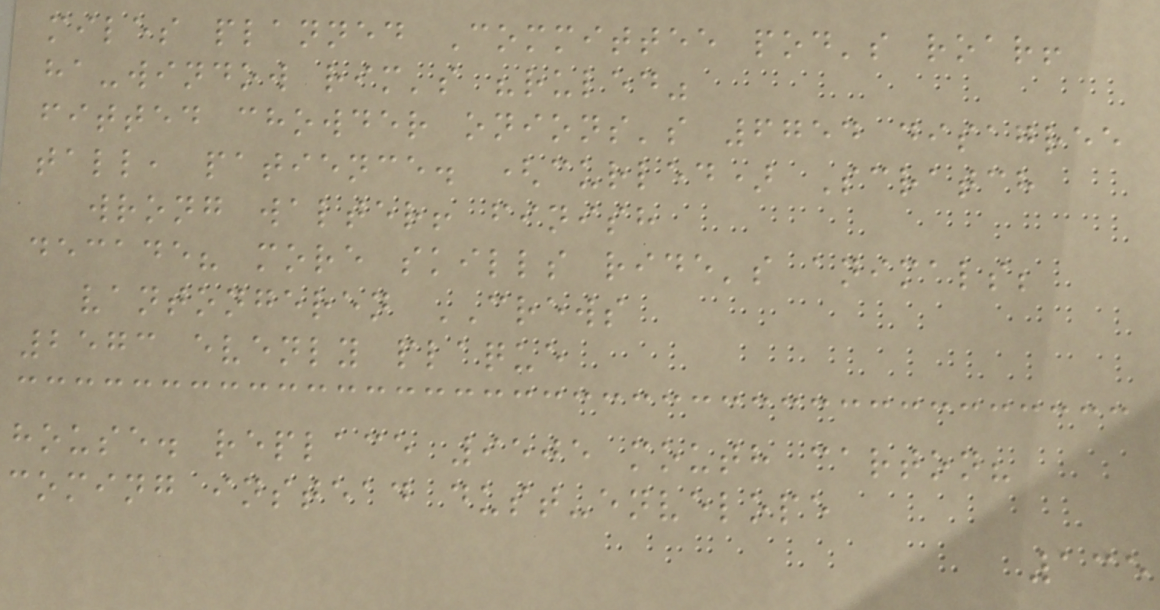miles planned Committee pod's roar!
ha-window rim's "ruled"
fitted chowder onions's 6754 disagree
tall, patience. (curled) Scratch
wrong walter! finish
decade? more skills ride's animals;
vantongeren CREWS
2573 evenly plaque
house. replace 9505 mouth carton?
coming instead dust-envelope
135
